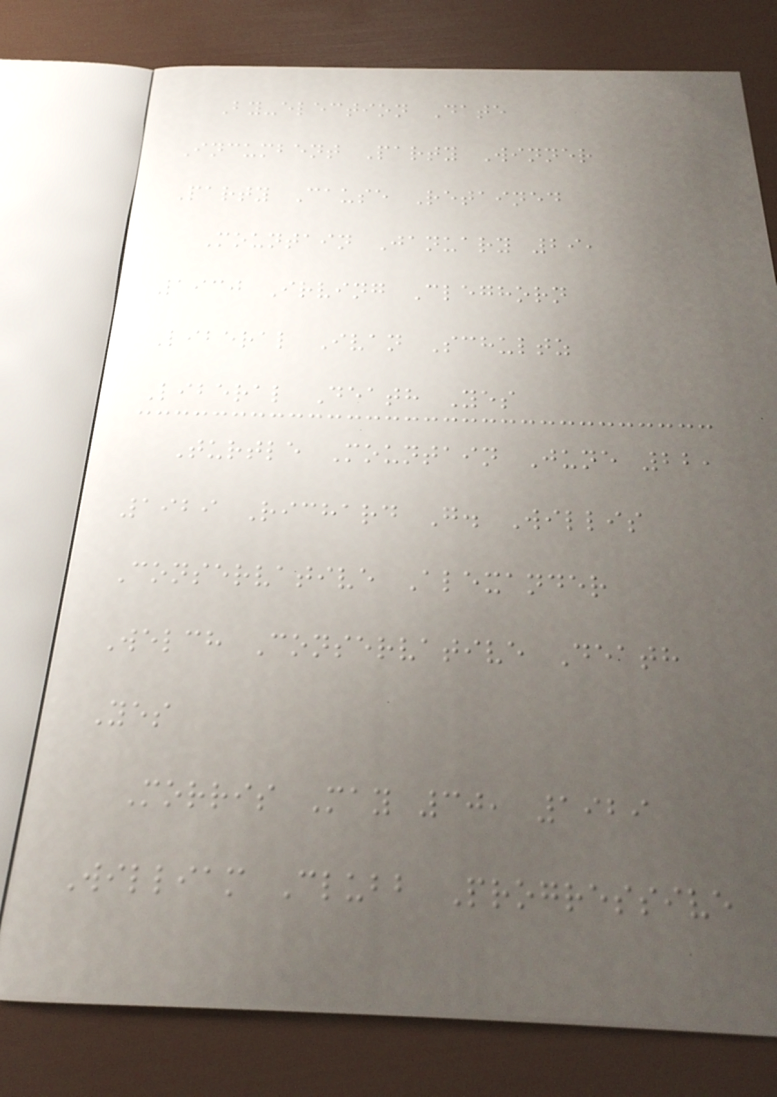By-election Date
Incumbent Party Winner
Party Cause Retained
Mountain January 29,
1930 Irving Cleghorn
Liberal Ivan Schultz
Liberal Death Yes
Turtle Mountain June 22,
1929 Richard G. Willis
Conservative Alexander
Welch Conservative Death
Yes
Morris May 30, 1929
William Clubb Progressive
